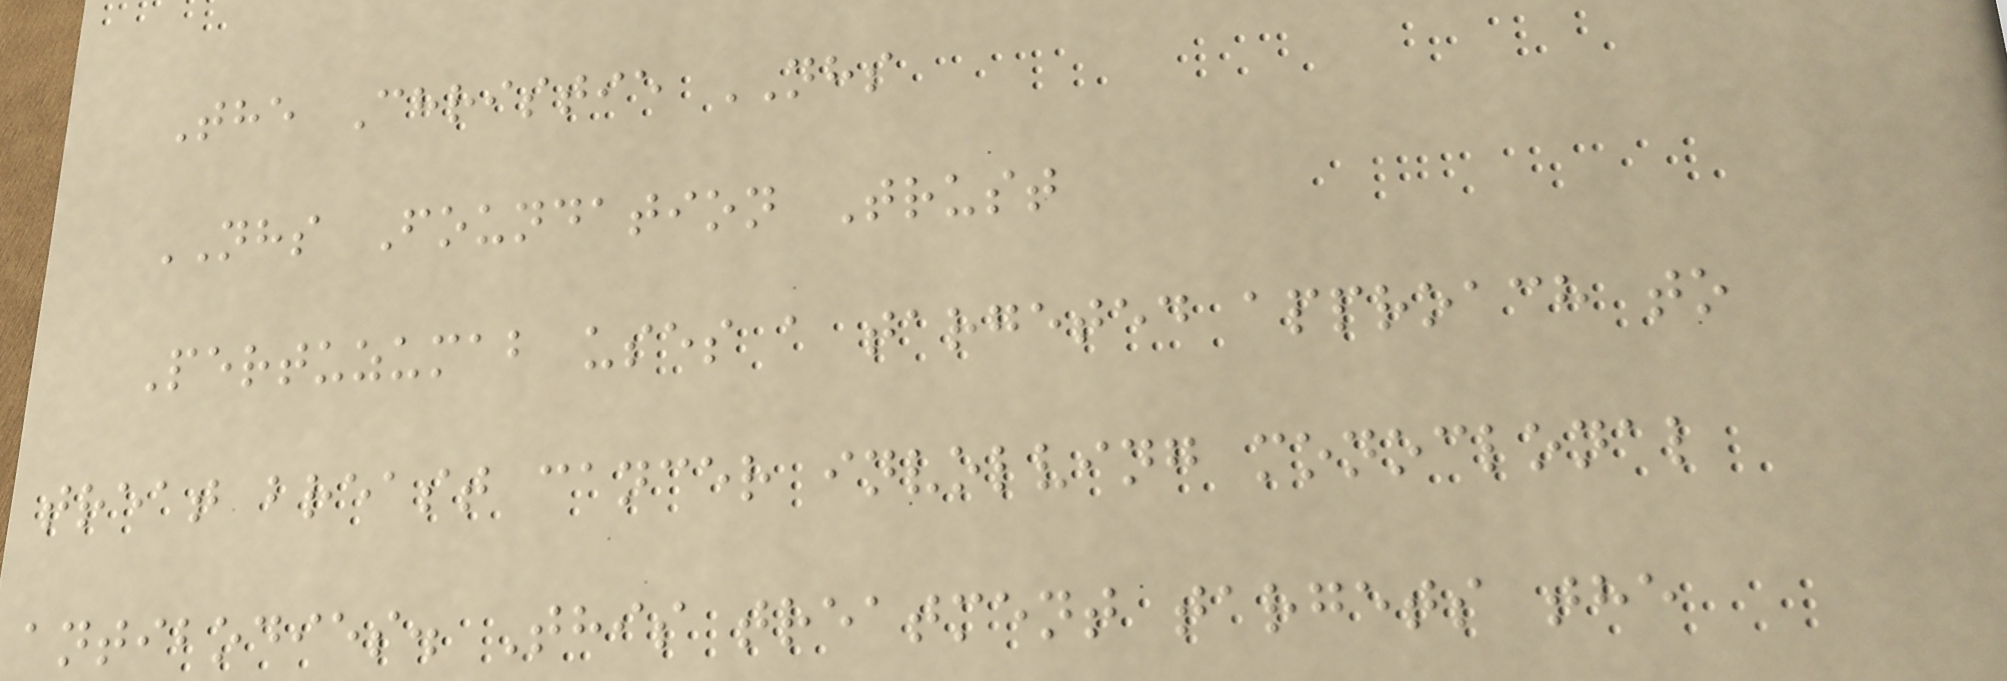The Christie NHS
NHS Foundation Trust
Pertuzumab uses a targeted approach to
treat breast cancer involving monoclonal
antibodies. This treatment targets the
